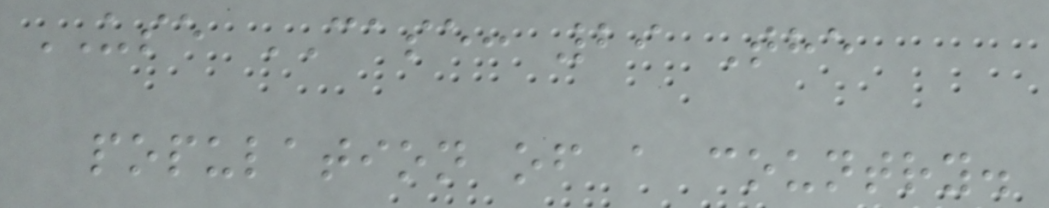USE CASE: 29 The
population of a country.
